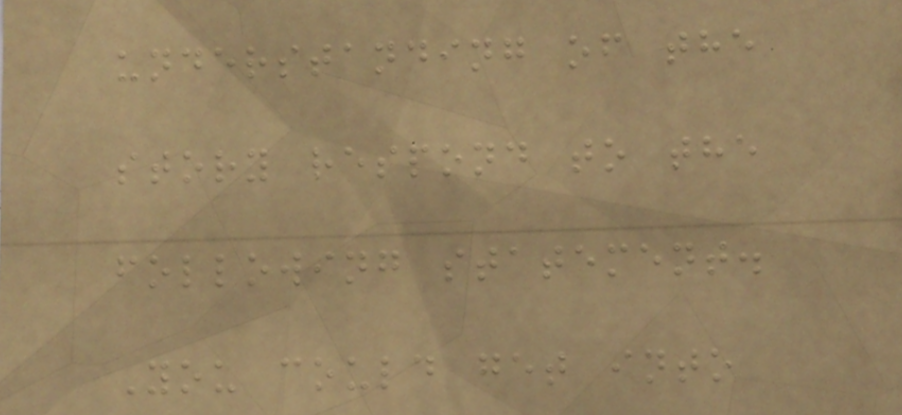understanding of the
story respond to the
following statement.
You could get into
